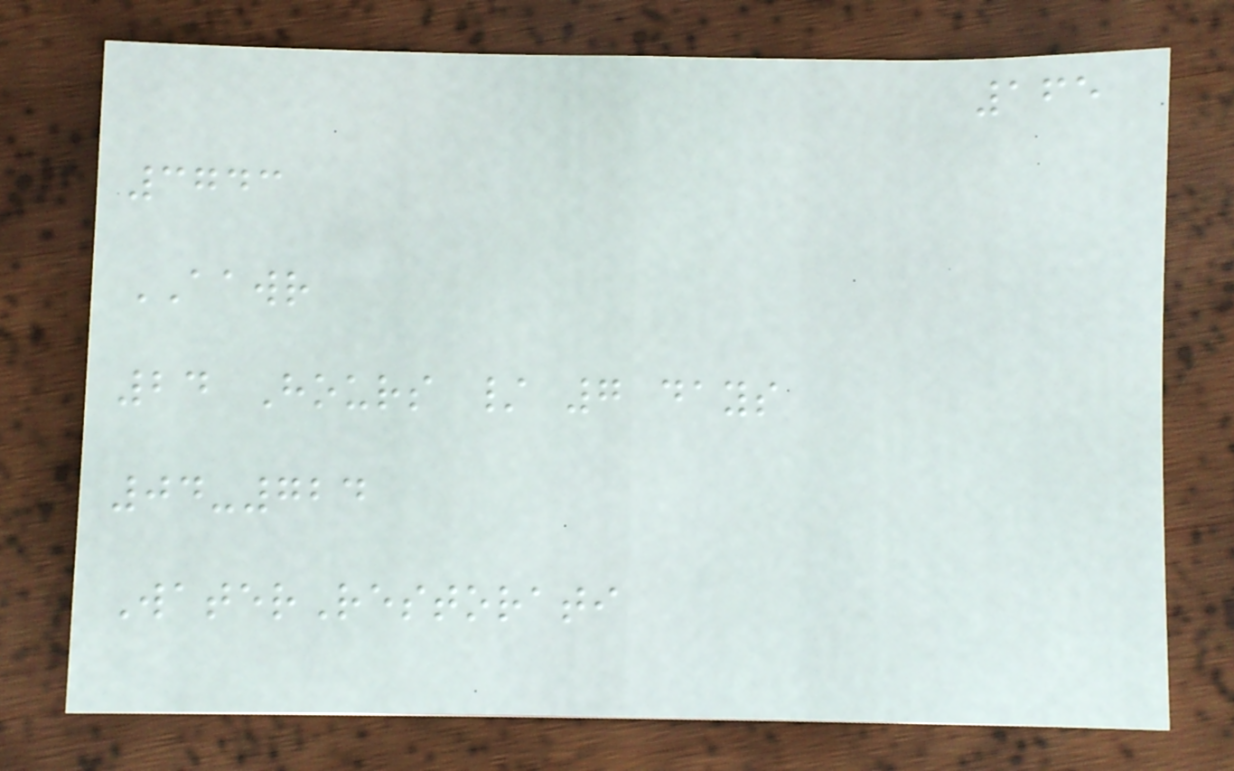165
3743
AAWR
24 Hours / 7 days
04-724
WaterRestorati
